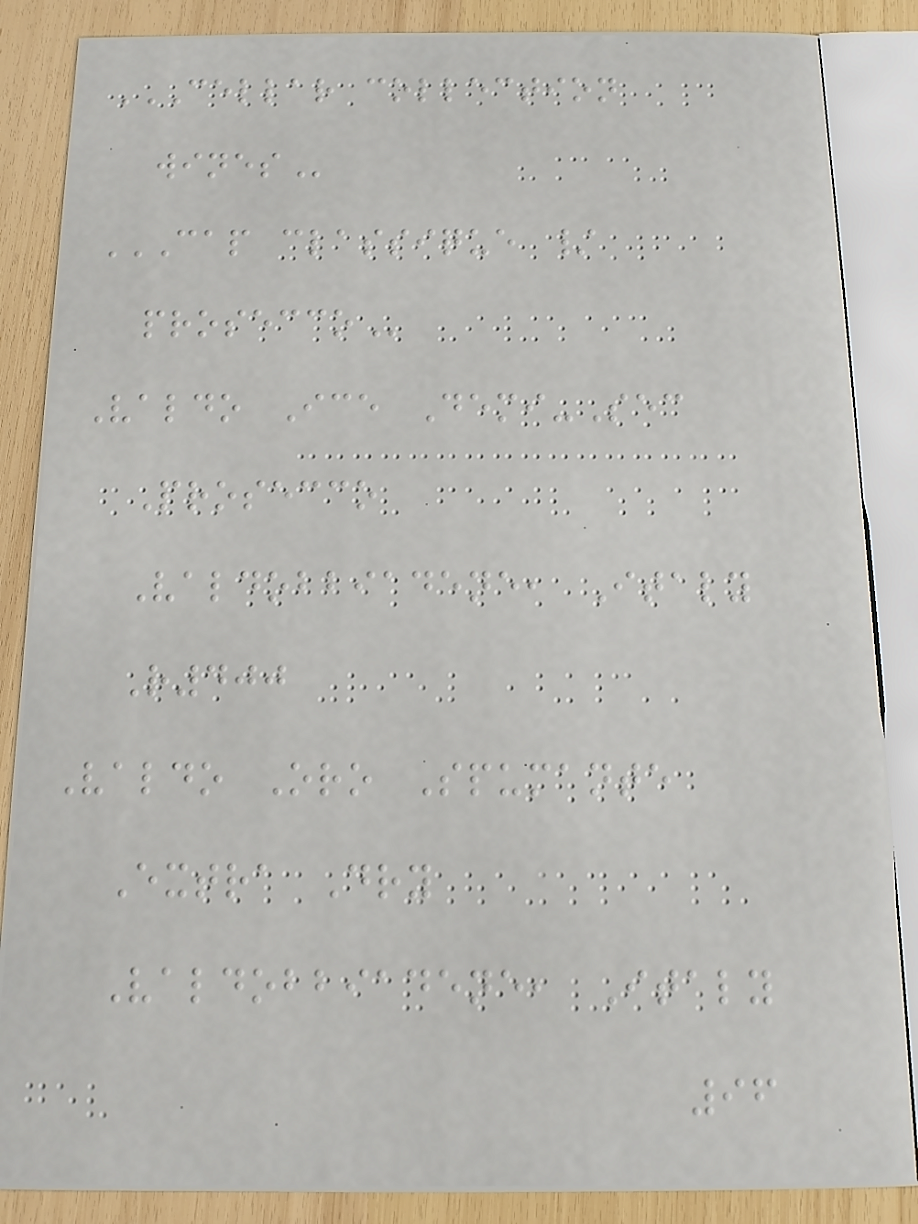CELLAR COLLECTION
WINES
CAP CLASSIQUE /
PROSECCO
Valdo Ice Demi-Sec
Prosecco
Valdobbiadene, Italy
R400
Valdo Oro Spumante
Extra Dry
Valdobbiadene, Italy
96
